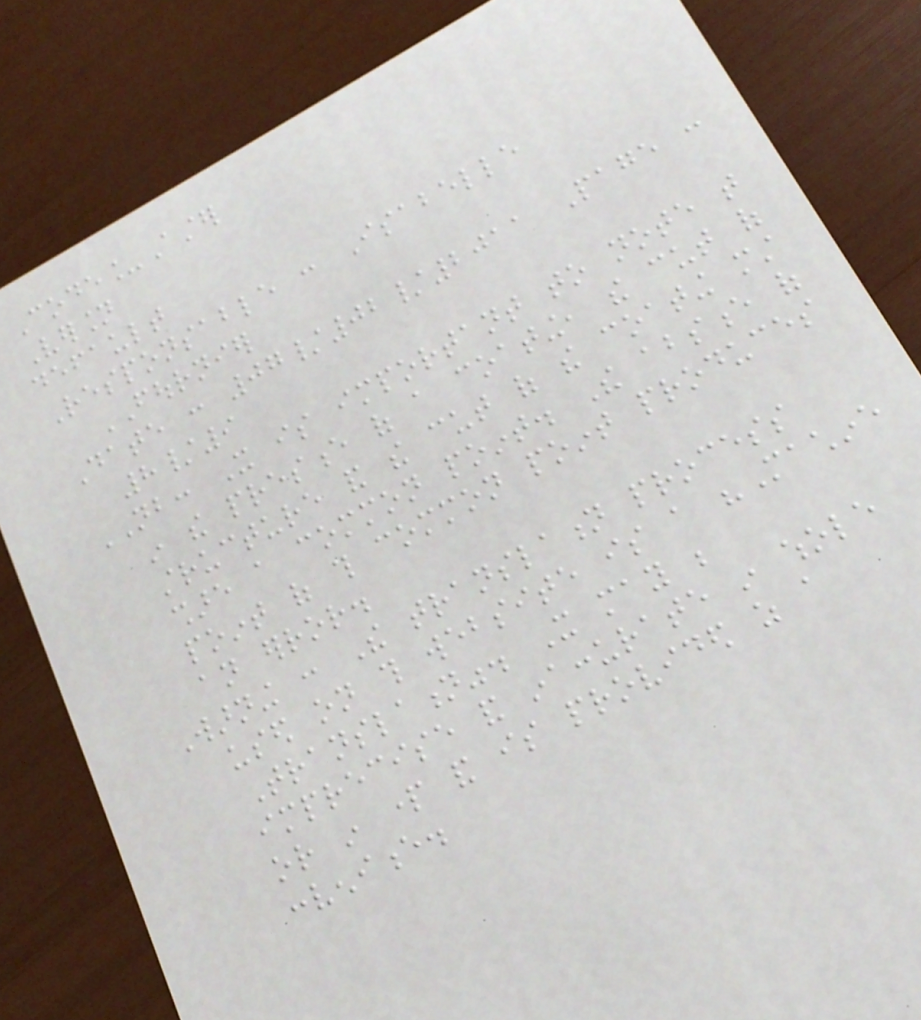Code_Aster
Version
default
Responsable : Isabelle
FOURNIER
Date : 07/02/2011 Page :
8/9
NB: It is important to note that
in the presence of a coating, the cut of
structure and the cut of the coating must
share a common point. The absence of
point of this common point produces
an error.
Warning : The translation process
used on this website is a "Machine
Translation". It may be
imprecise and inaccurate in whole
or in part and is provided as a
convenience.
